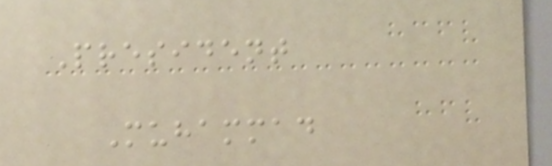President
Muhammad
